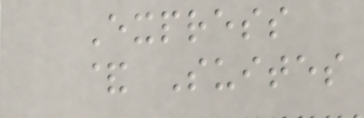Express
& Suites
